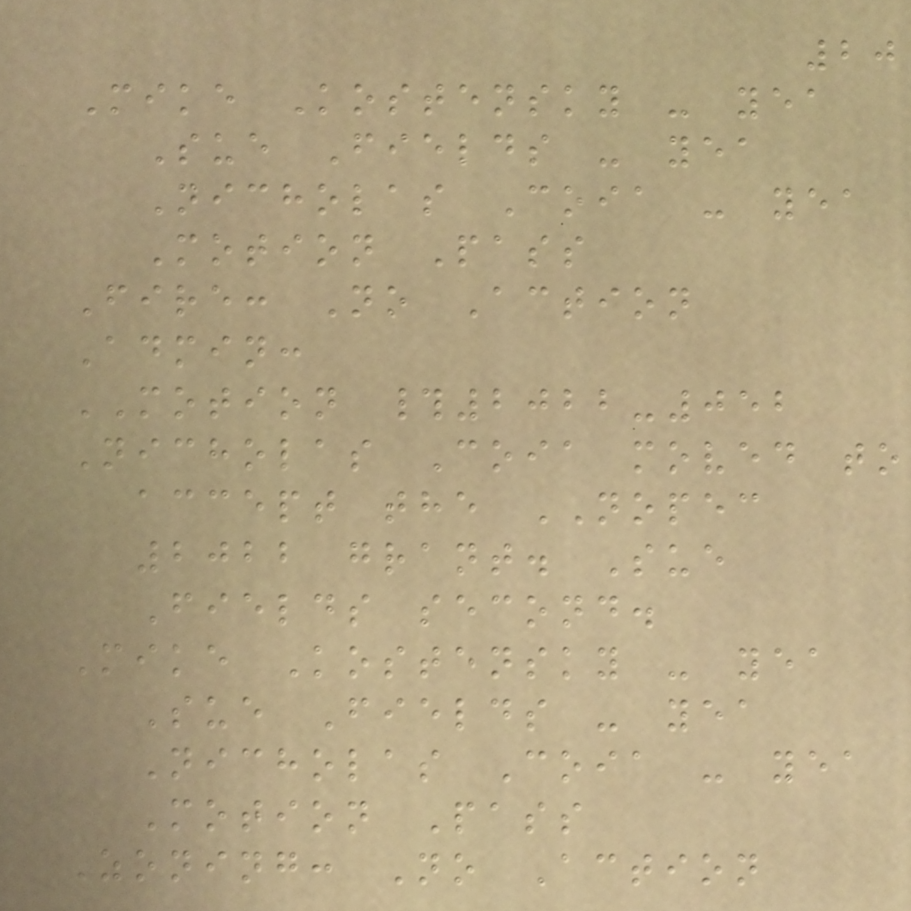20
Mike Kostensky - yea
Sue Fields - yea
Nicholas Coia - yea
Motion Pass
Fire: No Action
Admin:
MOTION #2022-052
Nicholas Coia moved to
accept the NOPEC
2022 grant. Sue
Fields second.
Mike Kostensky - yea
Sue Fields - yea
Nicholas Coia - yea
Motion Pass
Zoning: No Action
